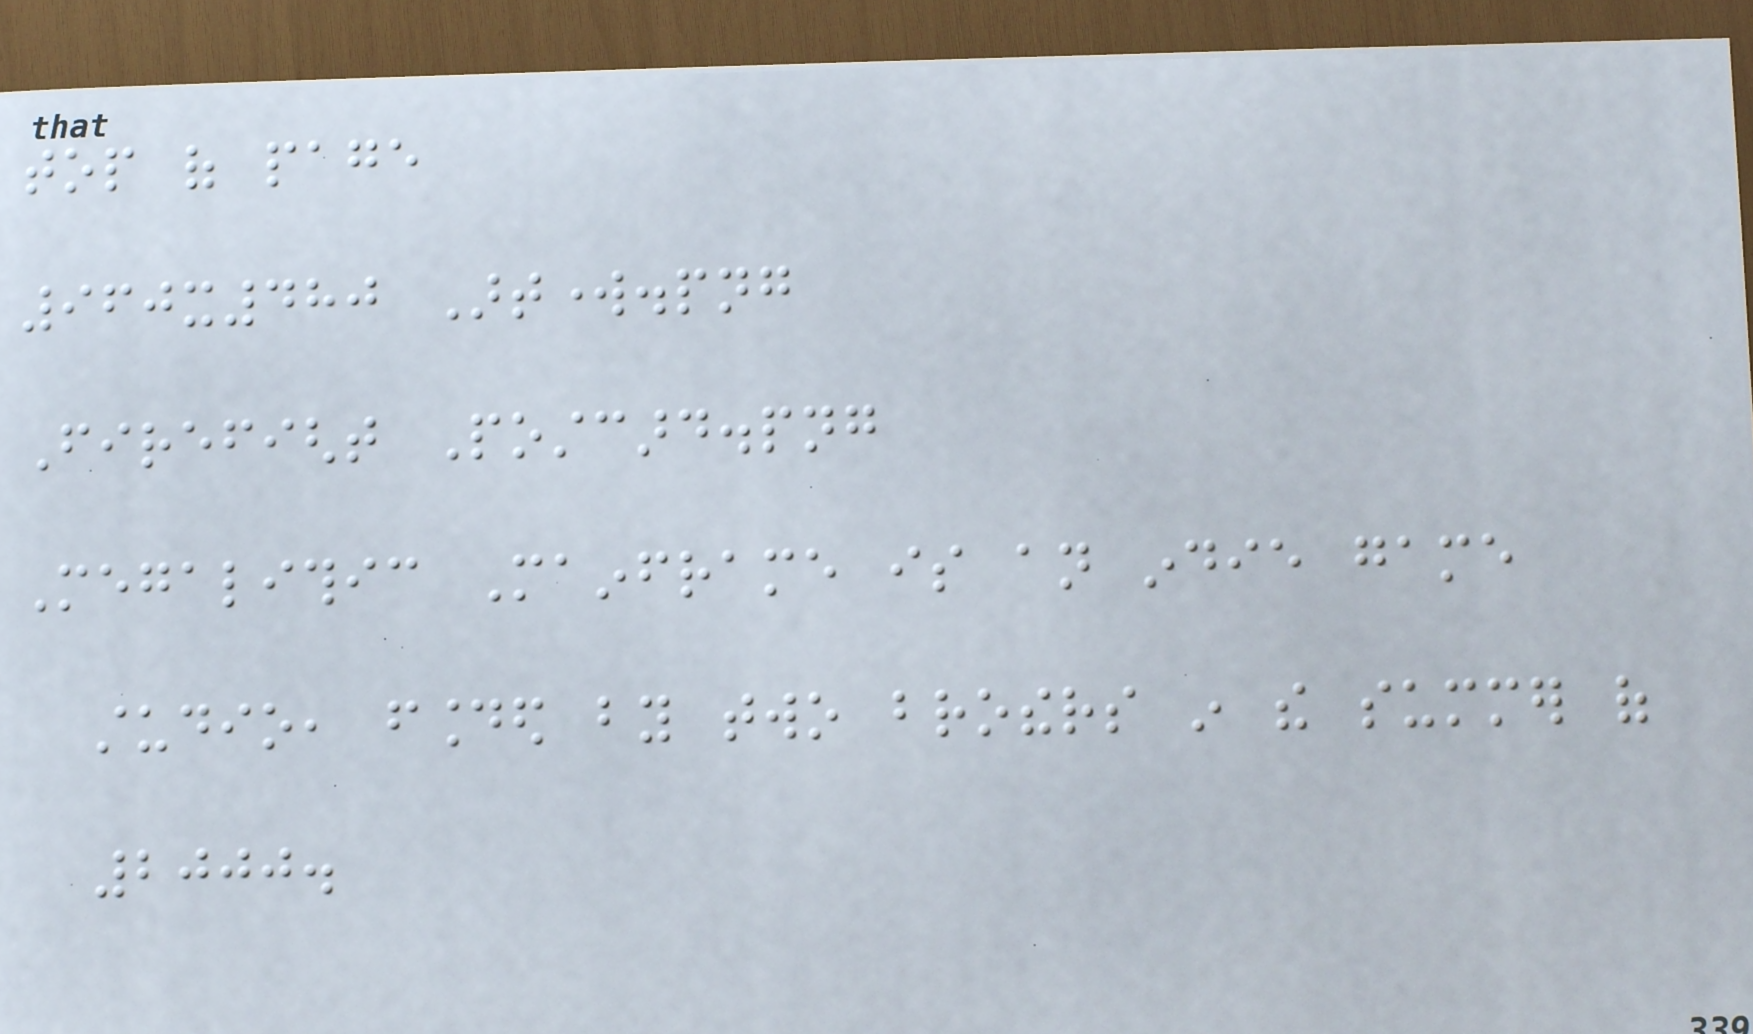top of page
960x480 Artwork.png
Firefight Postcard.png
Megalithic Mainframe is an indie game
studio, founded by two brothers in the summer of
2000.
